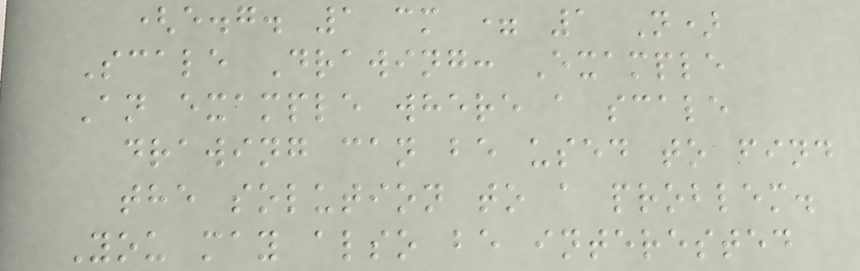(e.g. 1 cm = 1 N)
Scale Drawing: Example
An example where a scale
drawing can be used to find
the solution to a problem.
You may also be interested
